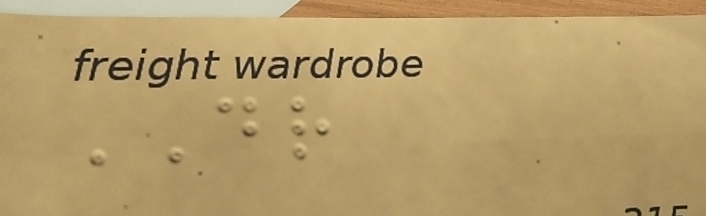DR
